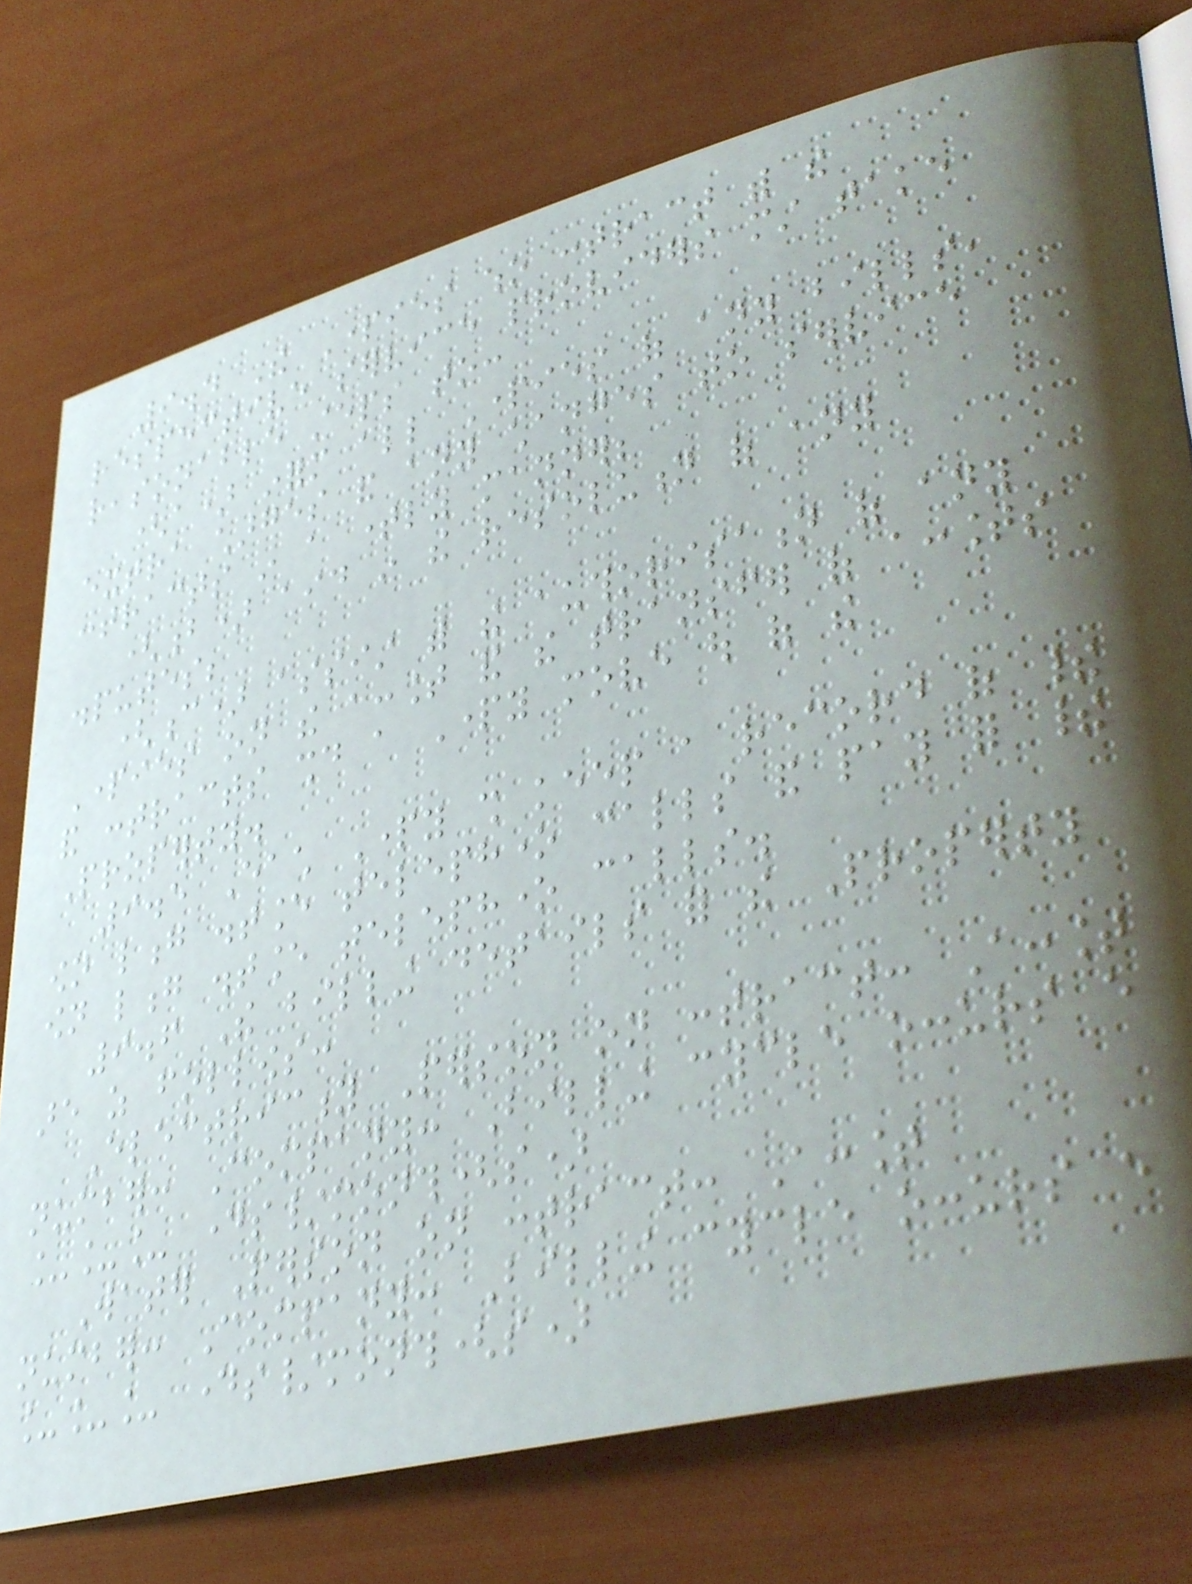9.4 The Parties who contract with the
respective service providers must take
reasonable steps to:
(a) inform all Parties of any bills,
extra charges and any changes to service
contracts in a timely manner;
(b) aid in the resolution of any
disputes;
(c) assist with the authorisation of any
Parties on the account and the transfer of accounts
and contracts should a Party move out of the
Property.
9.5 Each Party shall keep a record of their
own long distance telephone calls and pay for their
own long distance telephone calls.
9.6 The billing details for the Property
are as follows:
Electricity Person on contract: Account
number: Company: Billing cycle occurs every
___ days/month(s)
Water Person on contract: Account
number: Company: Billing cycle occurs every
___ days/month(s)
